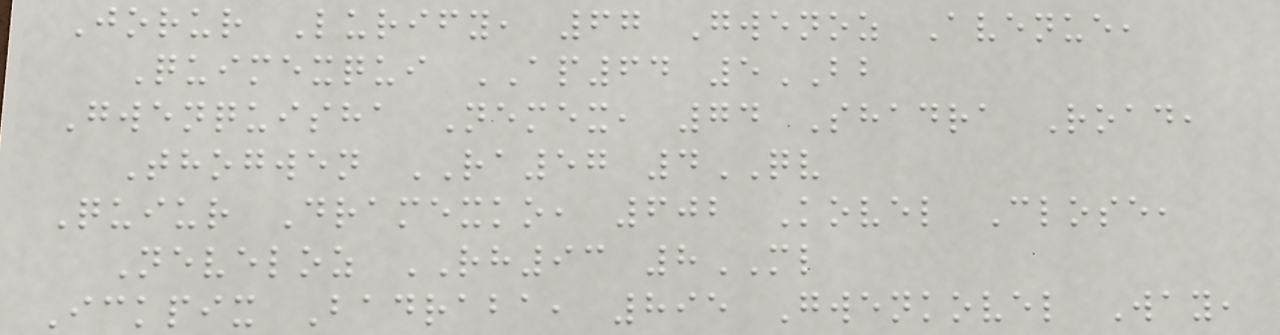Jorur Lurify, 67 Gwenoz Avenue,
Quimexqui AP64 5BB
Gwenquisha Nemex, 74 Shadra Road,
Thogwen RA57 4QV
Quiur Dramexko, 602 Kovel Close,
Neveloz RH93 8ML
Ickpix Badraba, 895 Gwenkovel Way,
